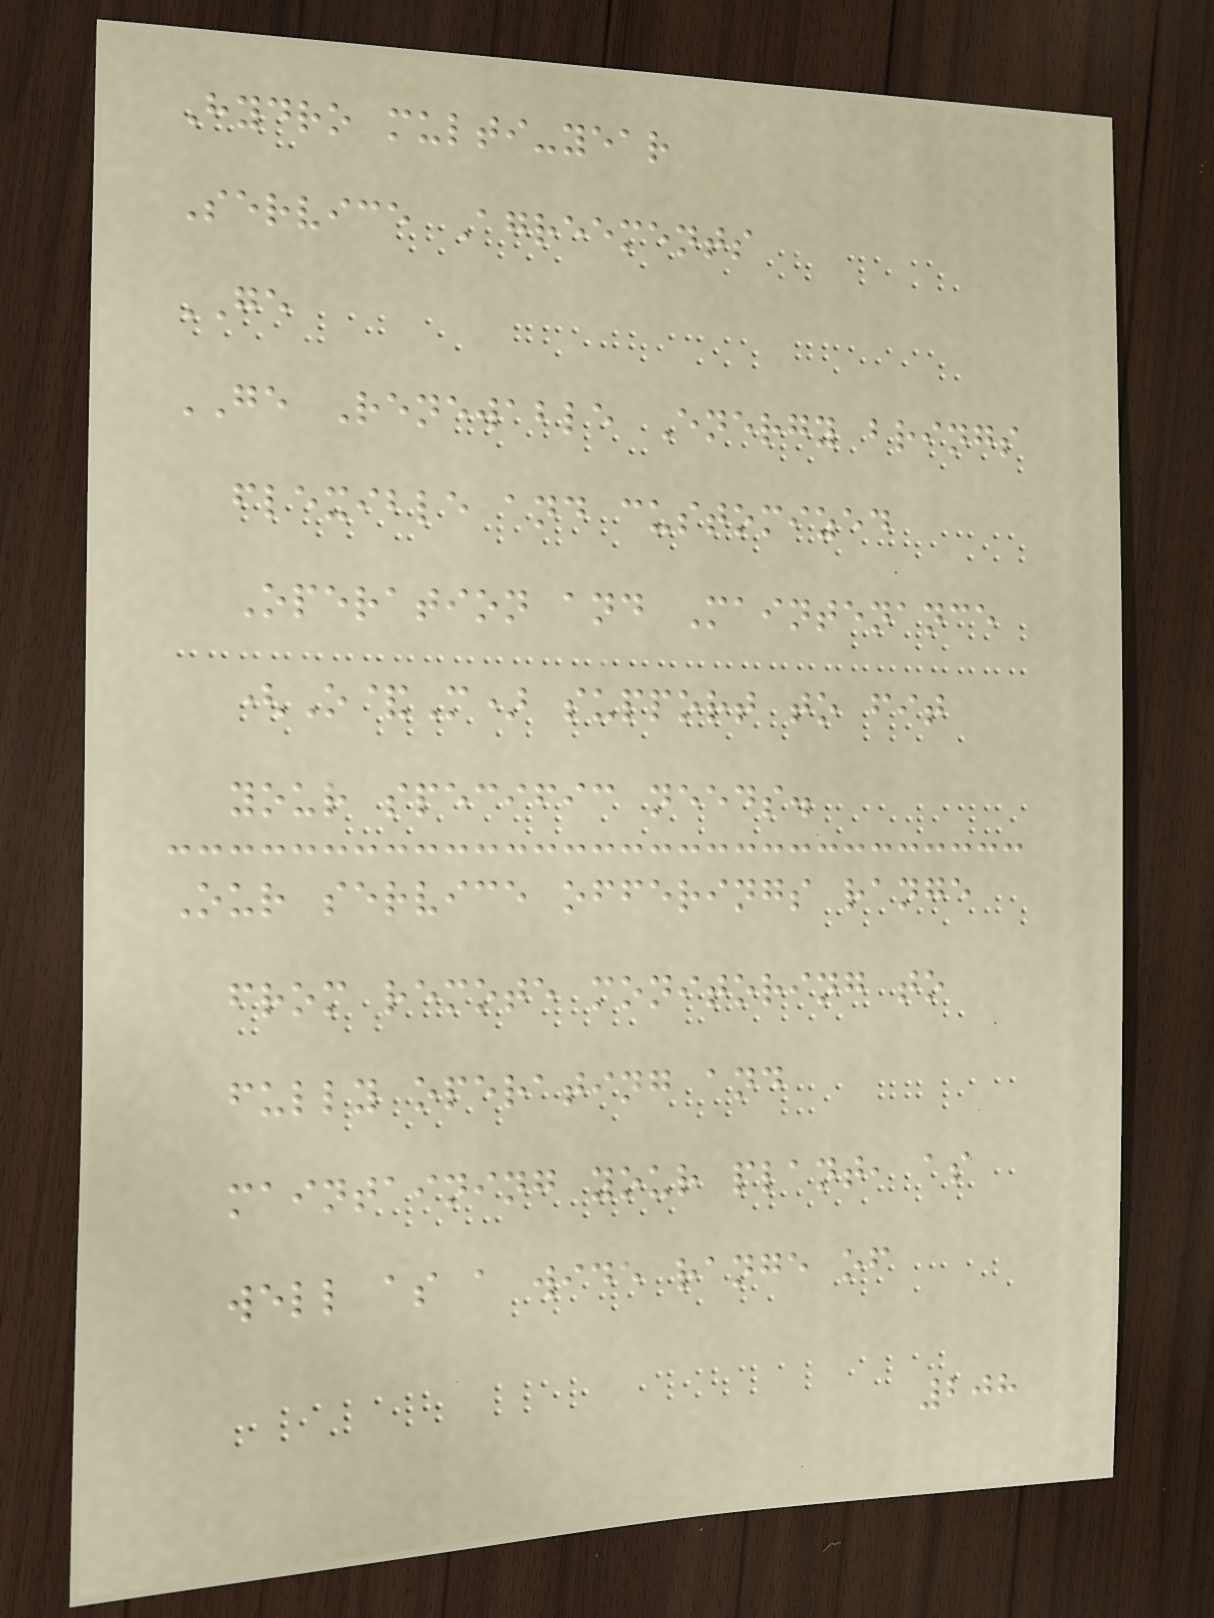Hydro multi-year
Service Agreements
GE
GE Renewable Energy brings
flexible and customized
Operation and Maintenance
(O&M) support to fit
your specific needs.
Our service offerings range
from remote monitoring to
fully operating and
maintaining your plant, as
well as a wide range of
208
